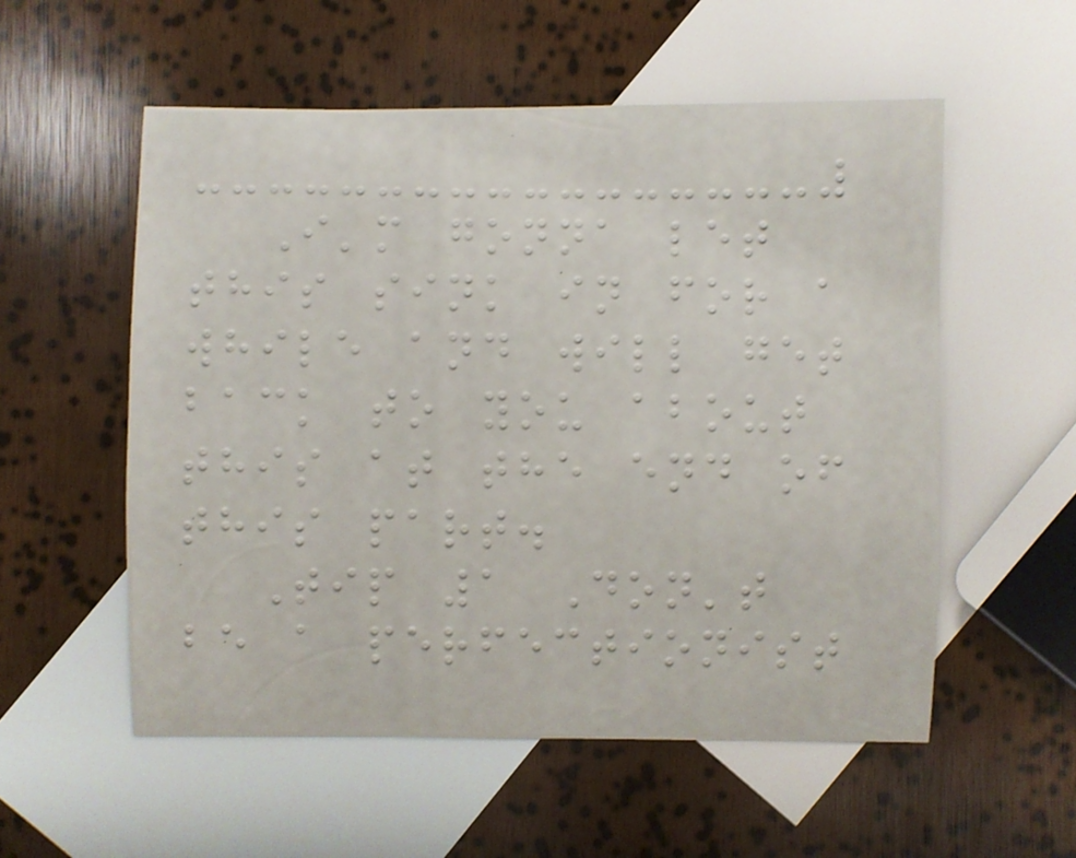I'm gonna let
this sink in for a
while and will get
back to you about
this at the end of
this part.
Tip 1 Don't
be a perfectionist
